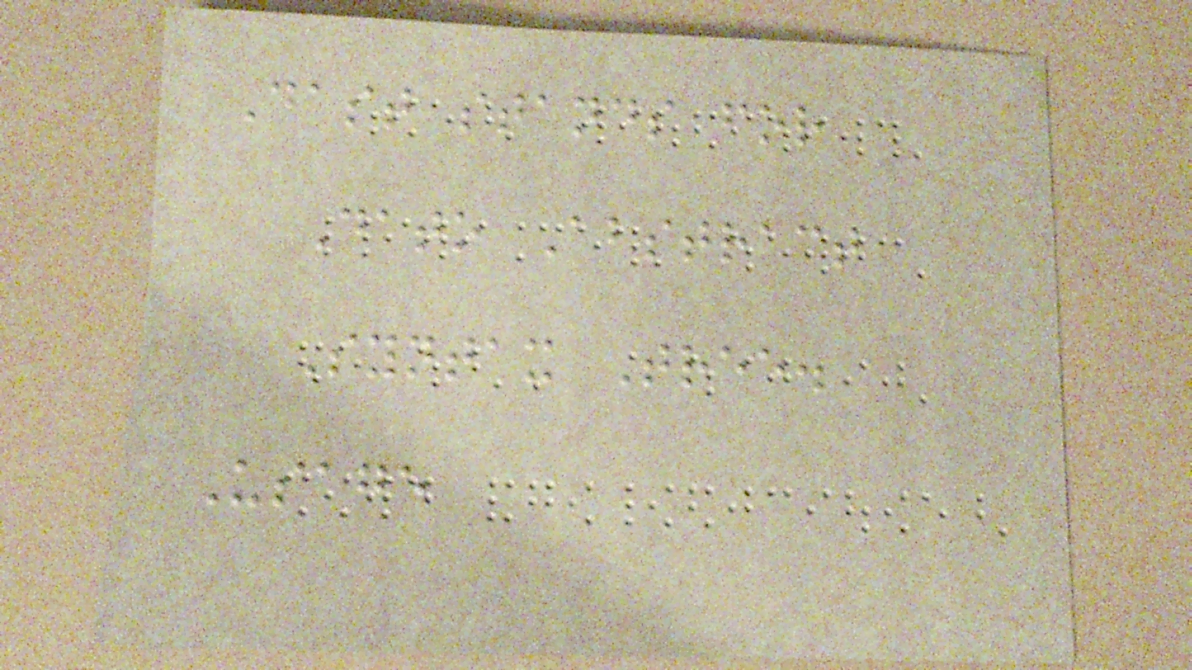Dast stands for
Dato Abstract
Syntax Tree.
Usage
